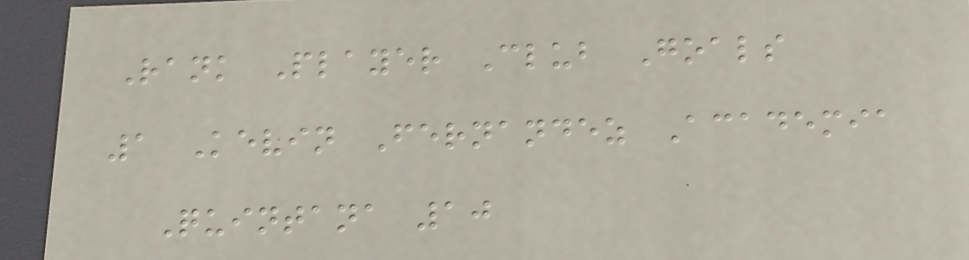Rank Player Club Goals
1 Kevin Fernandez Academia
Quintana 10
